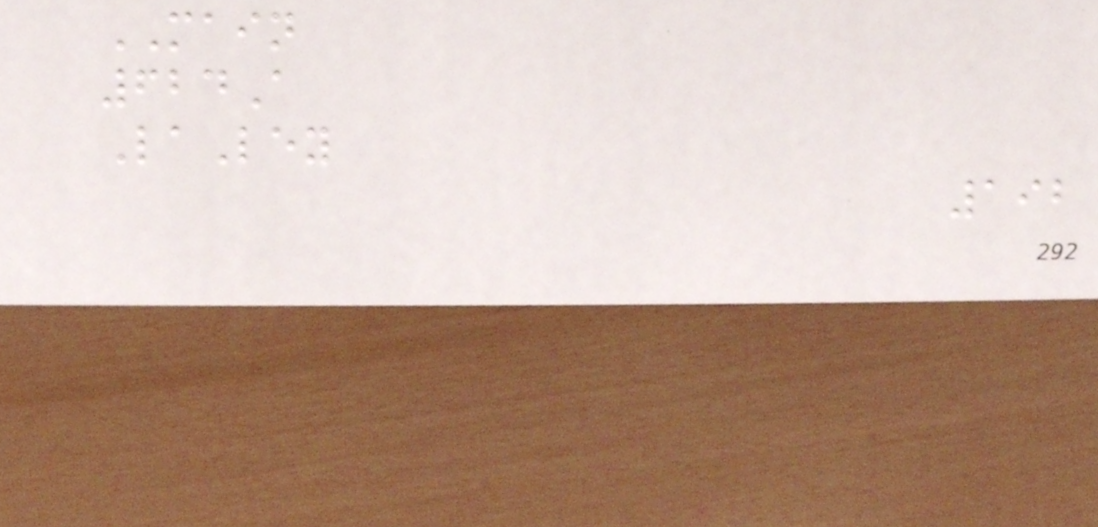MAIN
624A
LaLey
192
